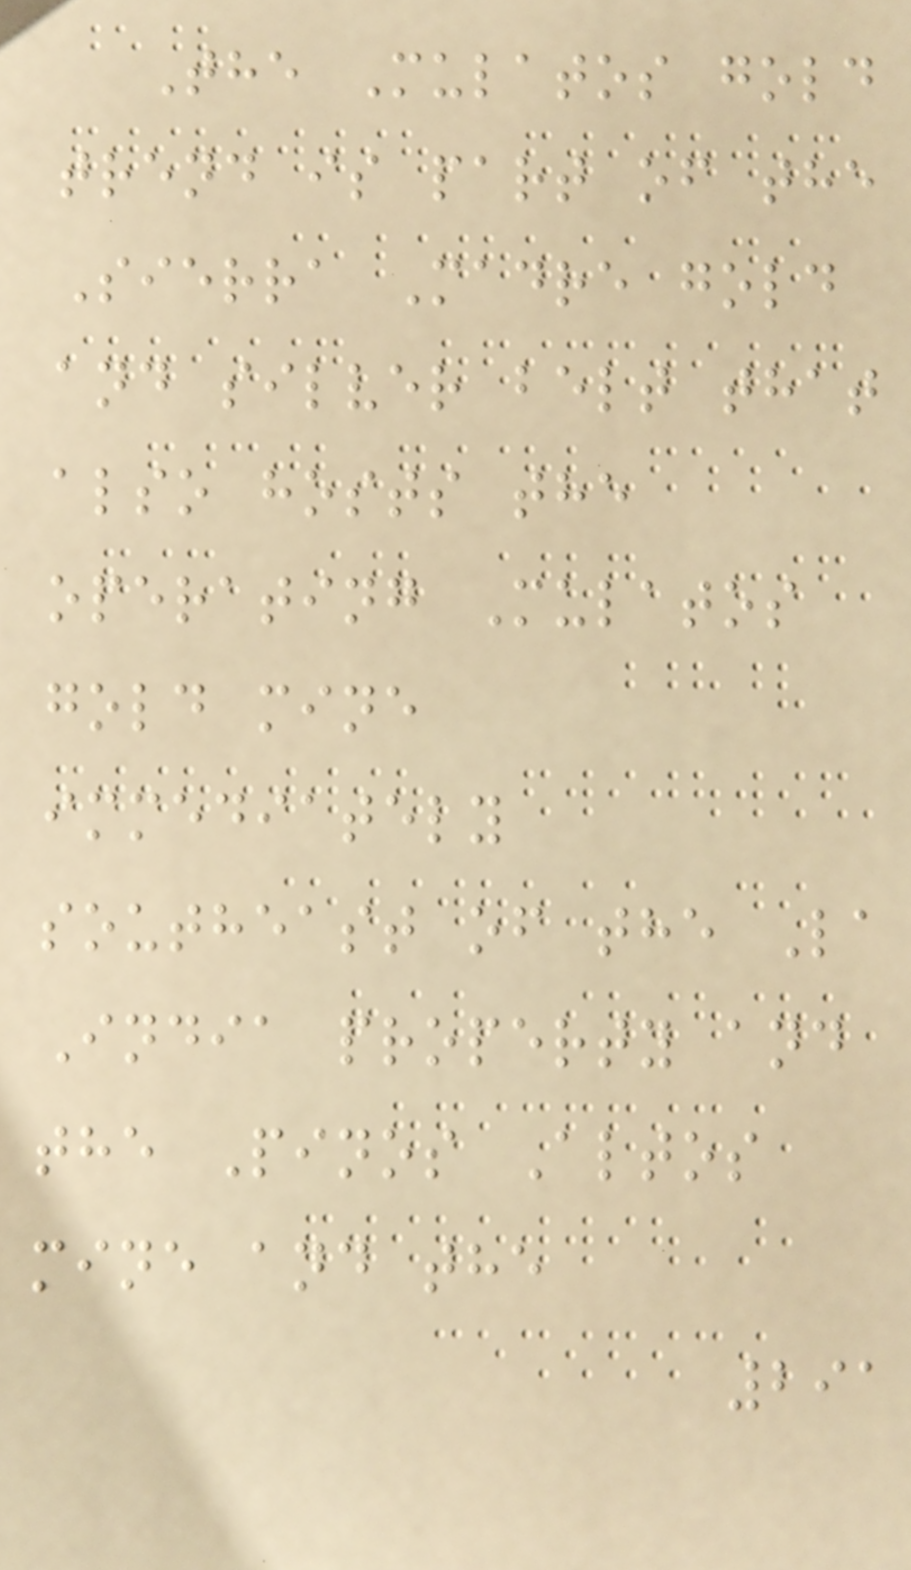The Mulatos gold
trend is part of the
Sierra Madre gold
and silver belt that
also hosts the
operating Mulatos
gold mine
immediately
southeast of the La
India property and
the Pinos Altos
mine and the
291
